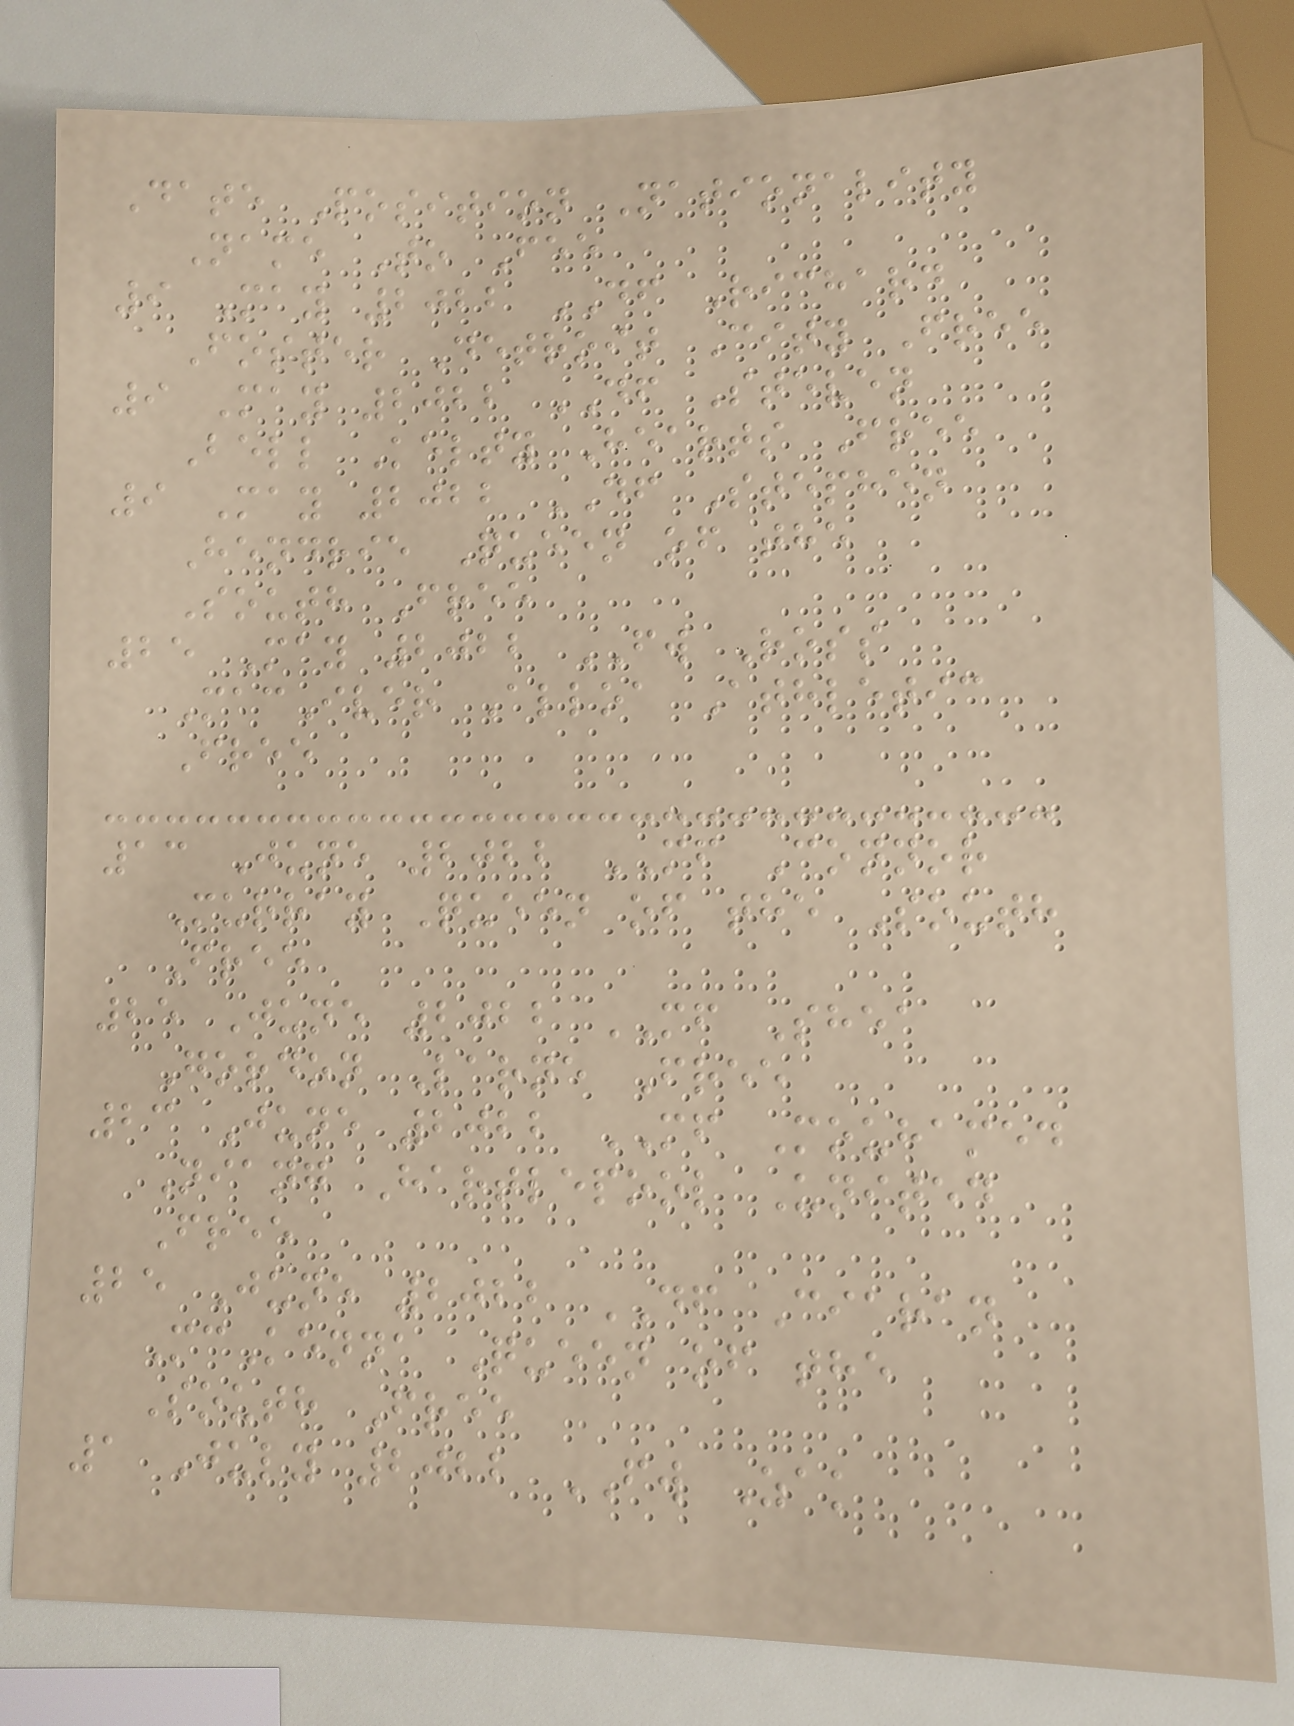Date Position Nationality
Name To Fee
9 May 2022 DF Richard
Foster Detroit City Free
9 May 2022 DF Steven
Bell Kelty Hearts Free
9 May 2022 DF Stephen
Hendrie Queen of the
South Free
25 May 2022 FW Ross
MacIver Alloa Athletic
Free
13 June 2022 MF Connor
Murray Queen of the South
Free
25 June 2022 MF Shea
Gordon Larne Free
23 June 2022 MF Mouhamed
Niang Hartlepool United
Free
25 June 2022 DF Ciaran
McKenna Queen of the
South Free
1 July 2022 FW Zak
